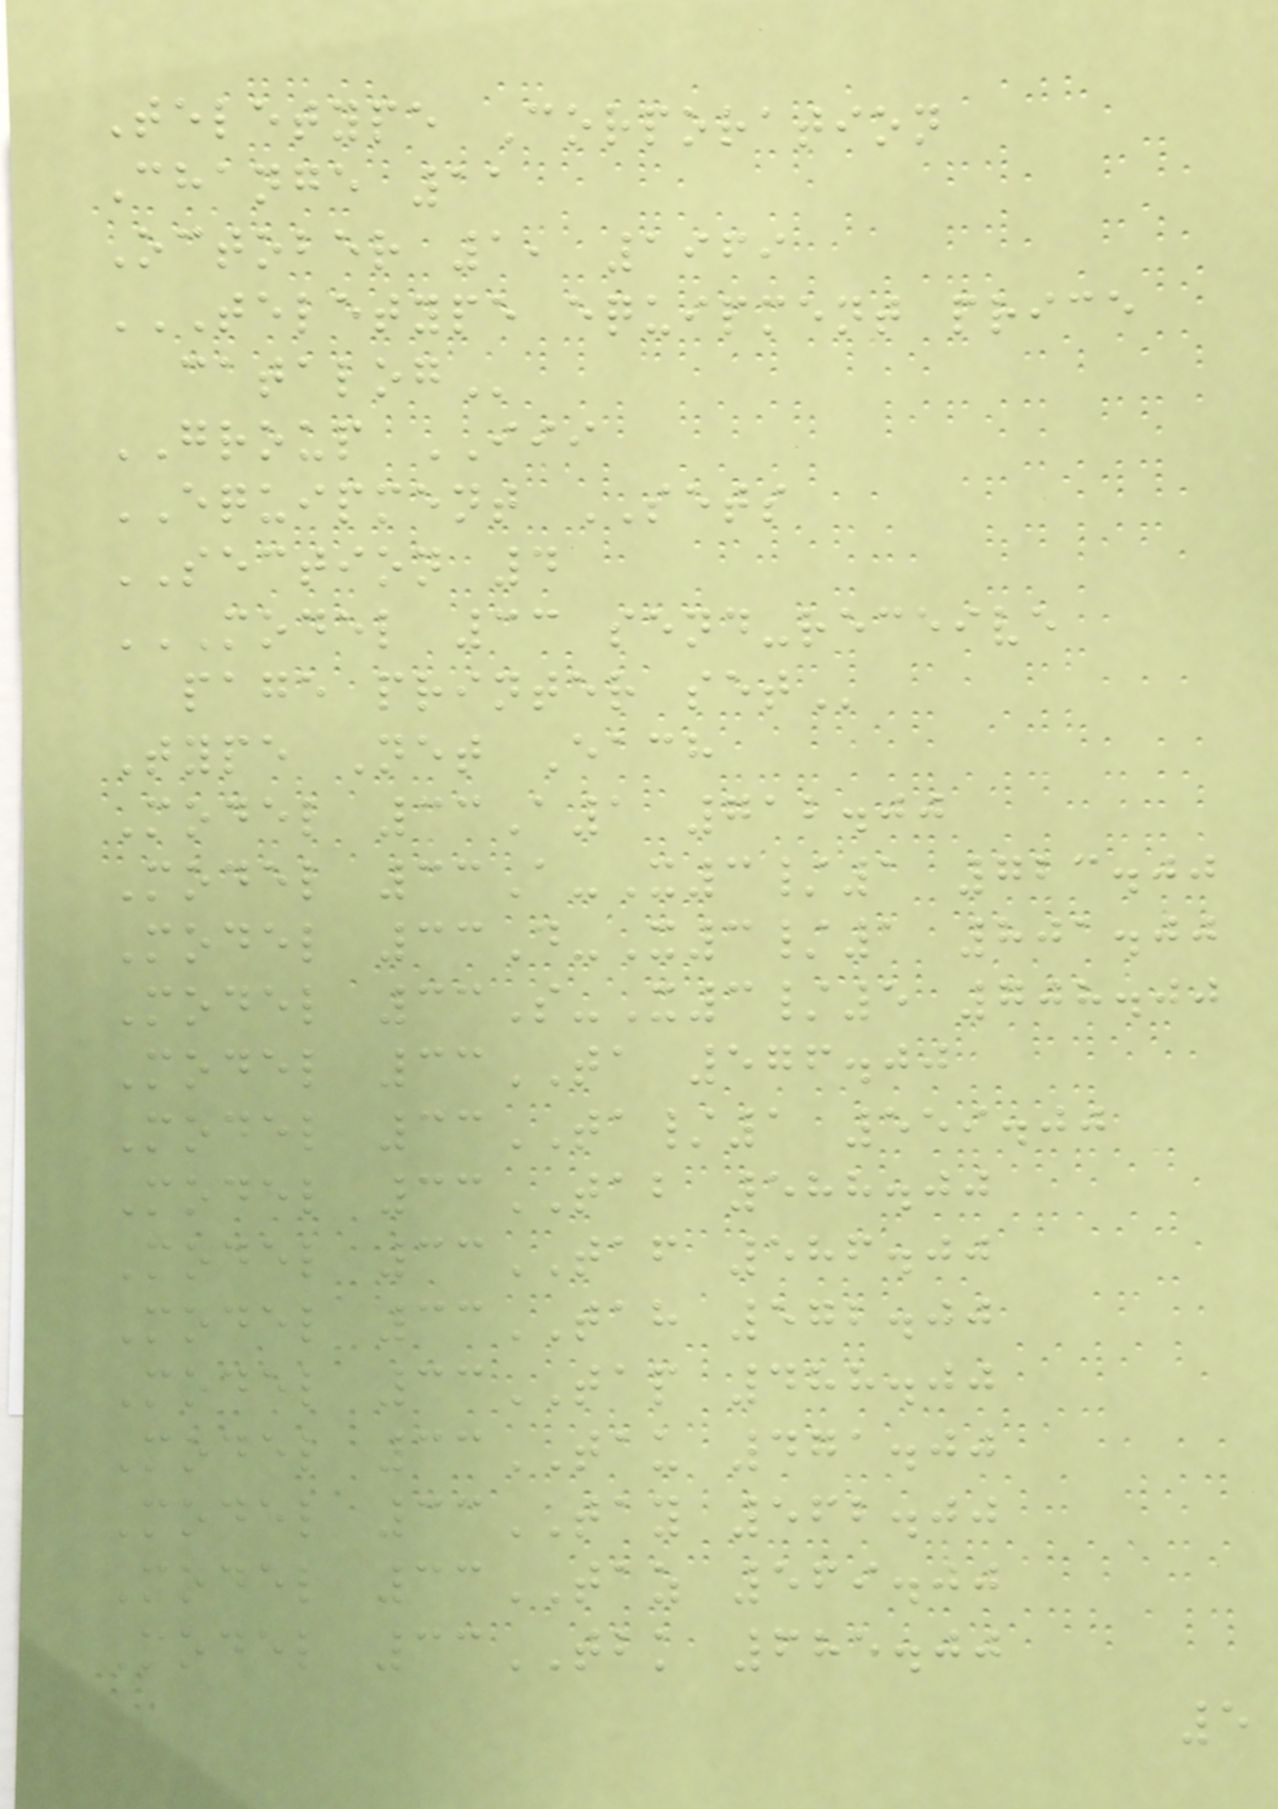Teletype Corporation
Change 11
October 1, 1969
TELETYPE EQUIPMENT PRICE
CATALOG
GROUP III
EQUIPMENT SETS
SECTION 4
MODEL 33 SEND-RECEIVE
PAGE PRINTER SET
Type Net Each
Model 33A1 712.00
Model 33A-X3/1 723.00
Model 33D-X3/1 801.00
Model 33S-X3/5 708.00
Model 33TA 576.00
Model 33TA/1 559.00
Model 33TAB 588.00
Model 33TAF 586.00
Model 33TAH 572.00
Model 33TAP 488.00
Model 33TAU 471.00
Model 33TAY 562.00
Model 33TAZ 569.00
Model 33TBK 685.00
5
